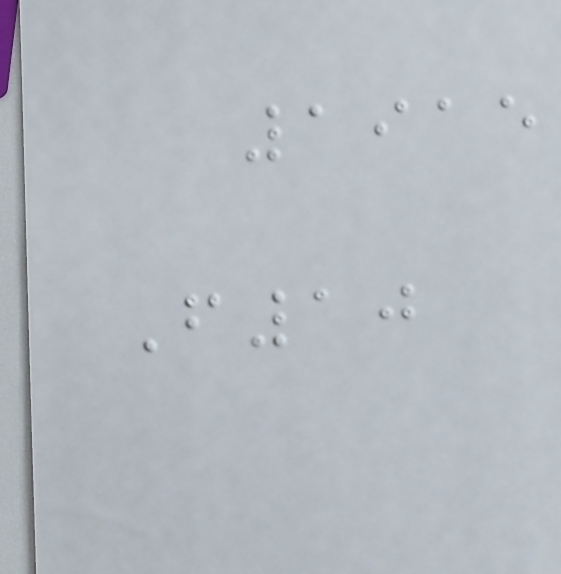1915
F10
